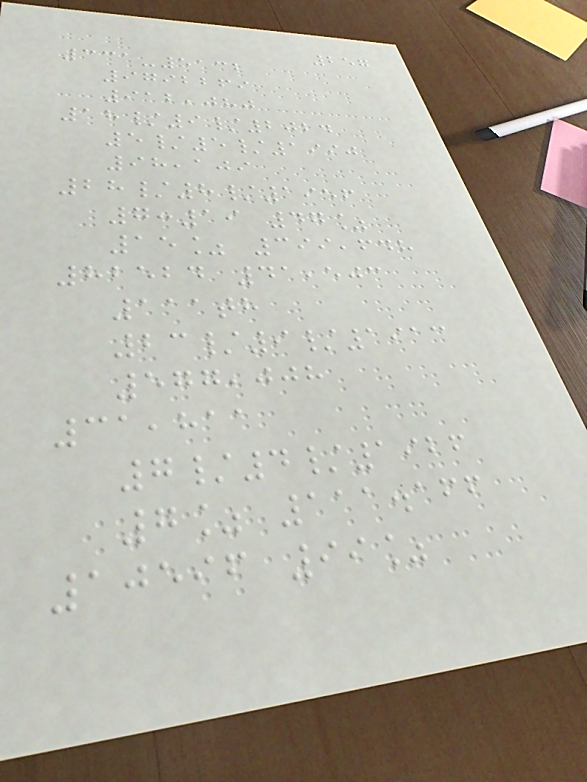257
331-5132
9792269
912,080
18/9/2024
5/5/1990
98,109
28/8/1956
7:19 47%
15% 399,648
82524 41,503
111th
23/9/1913
577,008
31,811
7/4/1926
7% 111.166
10596 99%
